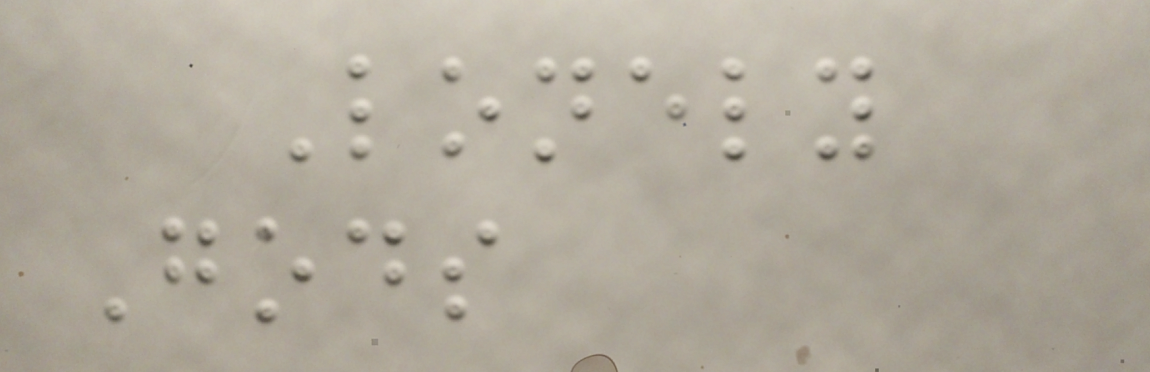Lonely
Gods
